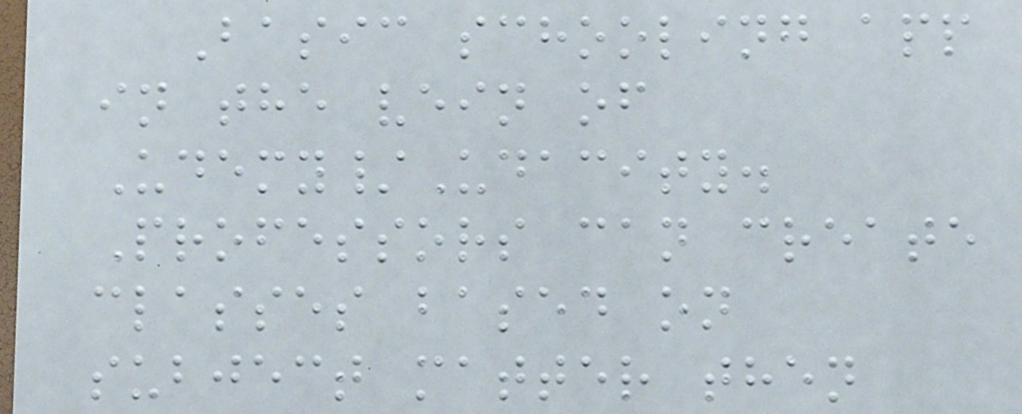Basic schooling app
in the vein of
Udemy/Udacity.
Professors can create
classes based on
subject matter then
